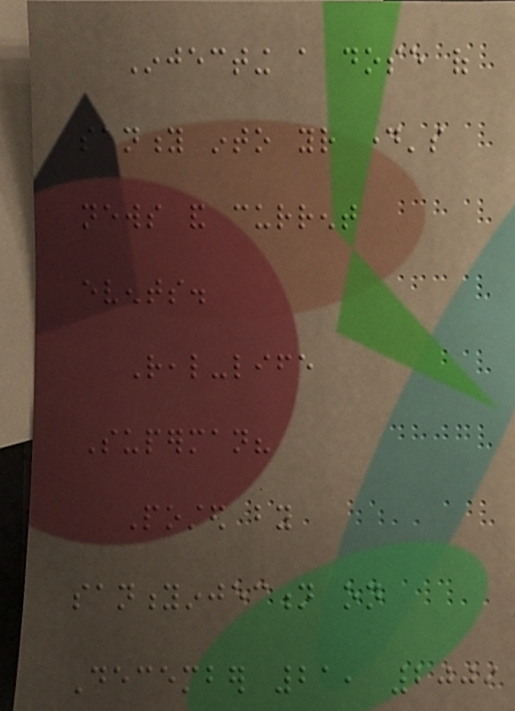Injecting a dose of
sanity into your day's
news and current
events.
Real-life
Superman?
Posted by
sanityinjection on
December 21, 2009
